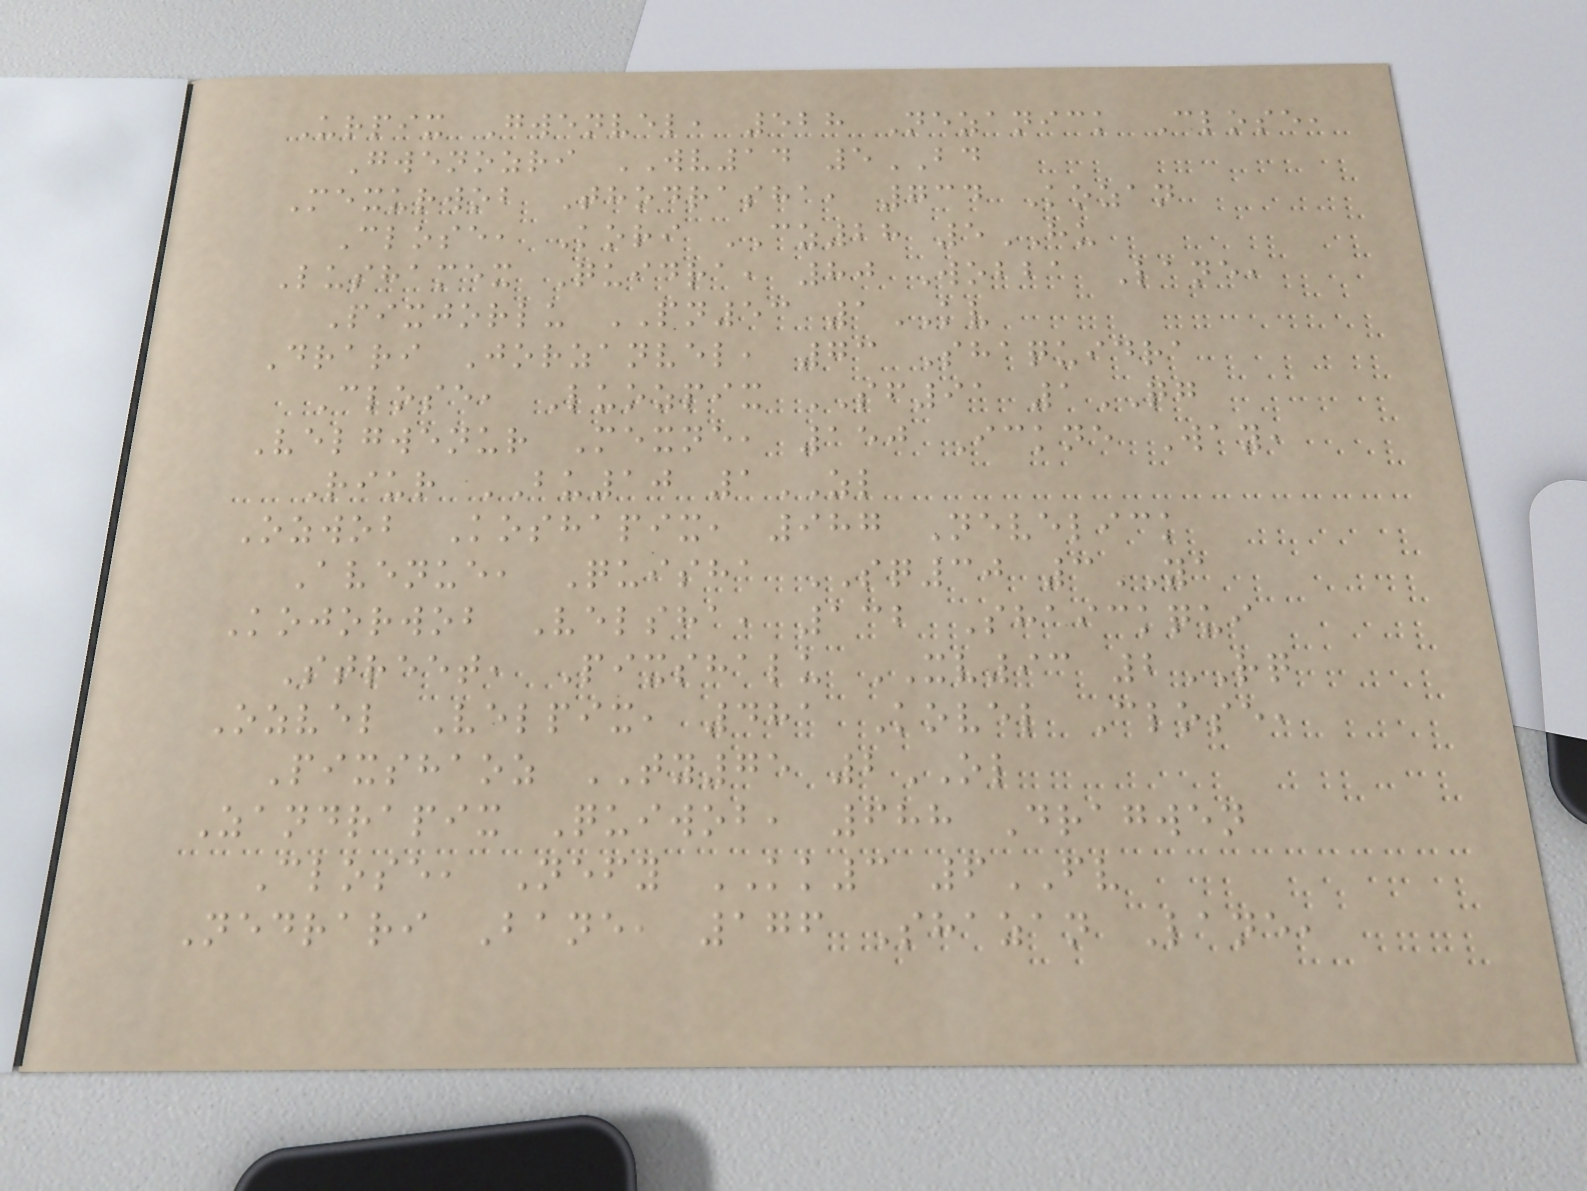Urpix Gwenvel, 528 Nezanick Close,
Gwenozri WV14 5BD
Mexurwob Thodrasha, 734 Kozan
Close, Kori CZ28 5HU
Lushamex Quidra, 80 Wobba Lane,
Pixjorlu PN53 1KV
Drari Jorzanvel, 73 Shaquidra
Close, Luozpix SF91 1QG
Velgwenur Mexne, 150 Ickne Way,
Riur BU10 1ZL
Ozwob Koshapix, 987 Nevelick
Avenue, Quisha SQ30 3YA
Kojorwob Velsha, 132 Shaickqui
Street, Pixshalu XV93 2RQ
Ozvel Velpix, 481 Kovel Close,
Pixshaoz TY75 2OL
Zandrapix Quiwob, 688 Dragwen
Close, Nefy KK3 6FV
Nedrari Bane, 176 Shazan Lane,
